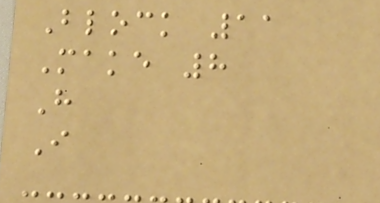Block 11
Make 8
H
I
